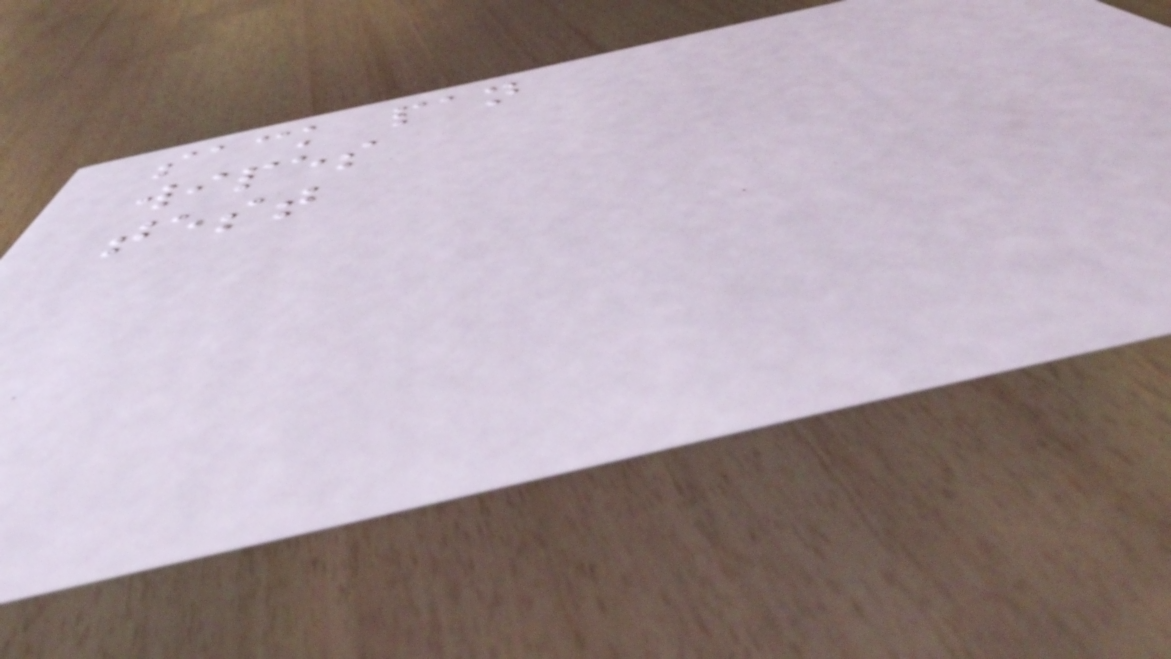sack pan
wipes
test
